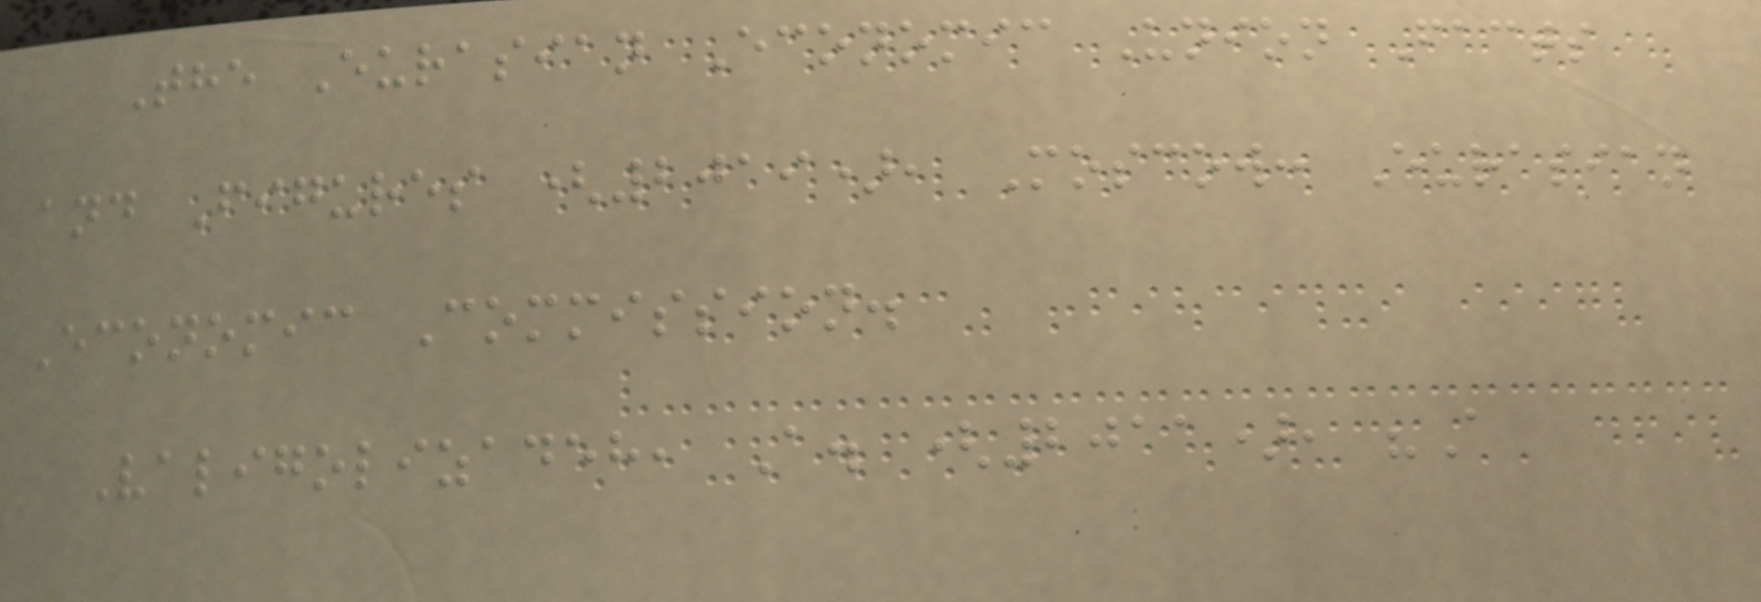The Eurasian Economic Union Facts
and Figures (2019), Moscow: Eurasian
Economic Commission.
Valigolizadeh, A. (2011), "A
